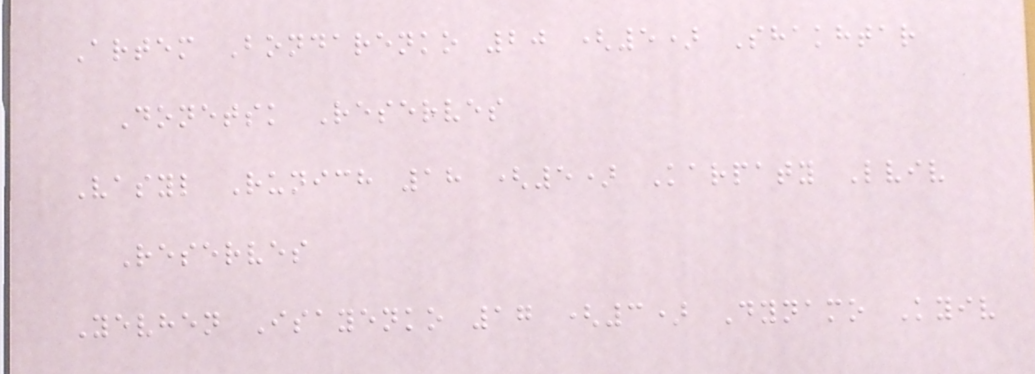Artem Bondarenko 20 (5) Shakhtar
Donetsk Reserves
Vasyl Runich 18 (5) Karpaty Lviv
Reserves
Yevhen Isayenko 17 (3) Dynamo Kyiv
